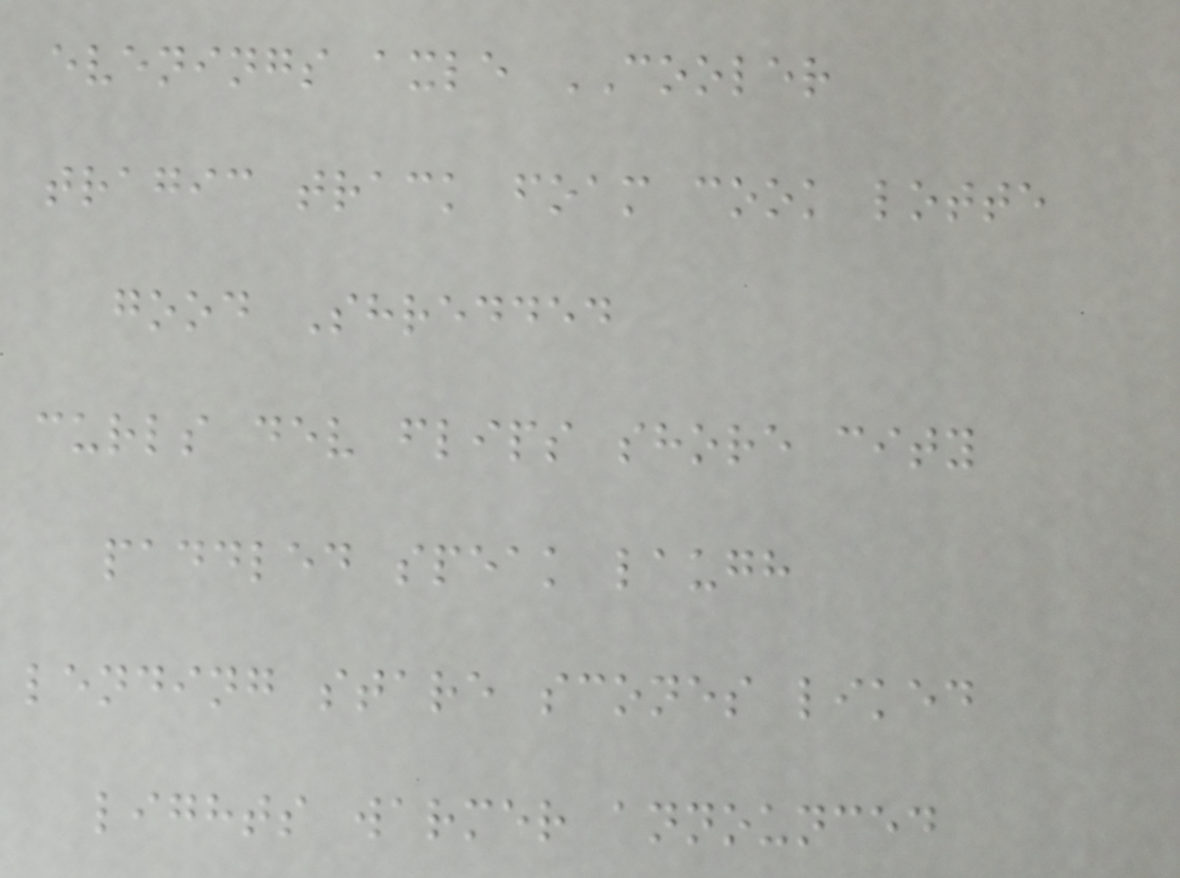evenings axle COOLER
tragic track foam cook lotte
good Shredded
curls dev flips shore city
paddled speak laugh
lending stare scones liked
lights warmer announced
